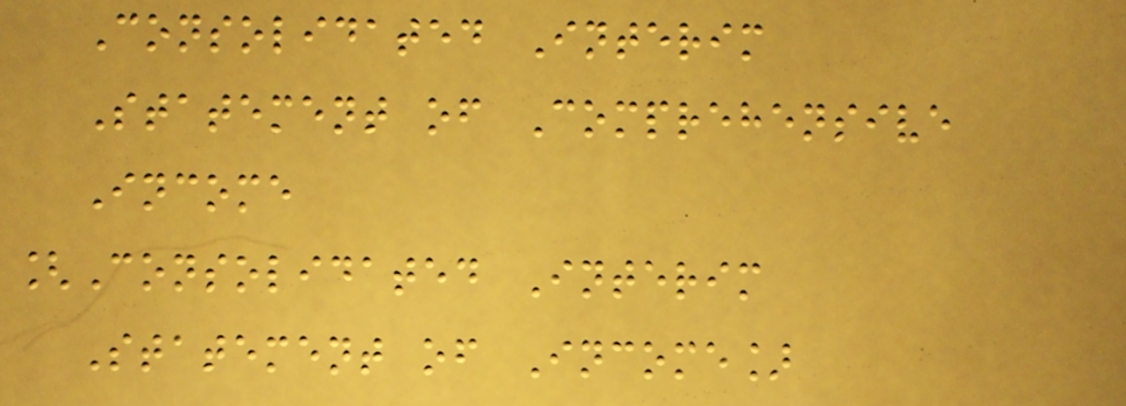Consolidated Interim
Statement of Comprehensive
Income
[Consolidated Interim
Statement of Income]
